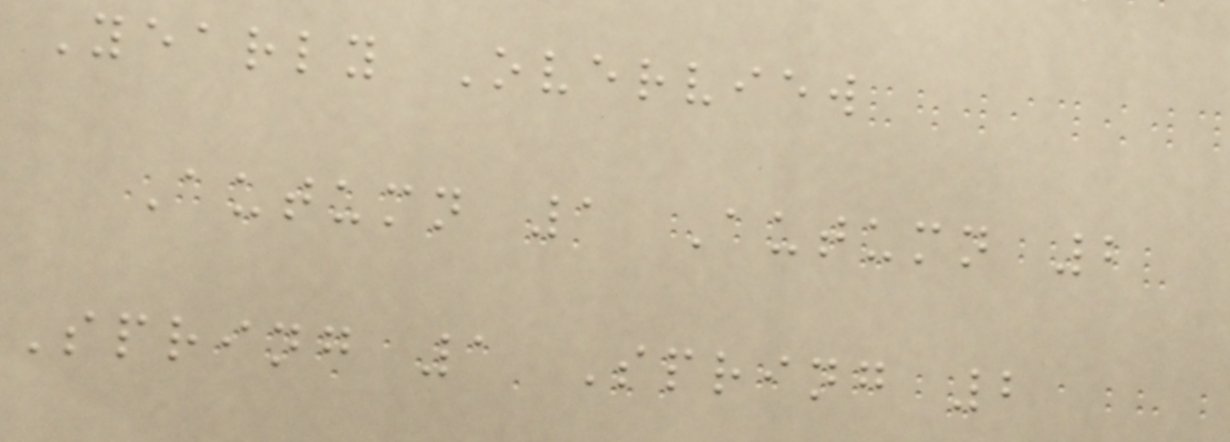Yearly Overview
Autumn 1 Autumn 2
Spring 1 Spring 2
